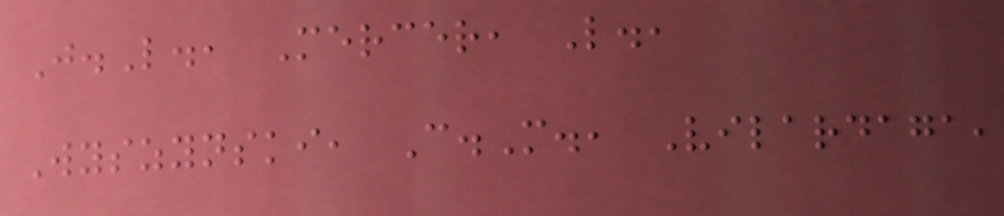J.L., Mercer, L.,
Wyszynski, C.M., Vilardaga,
